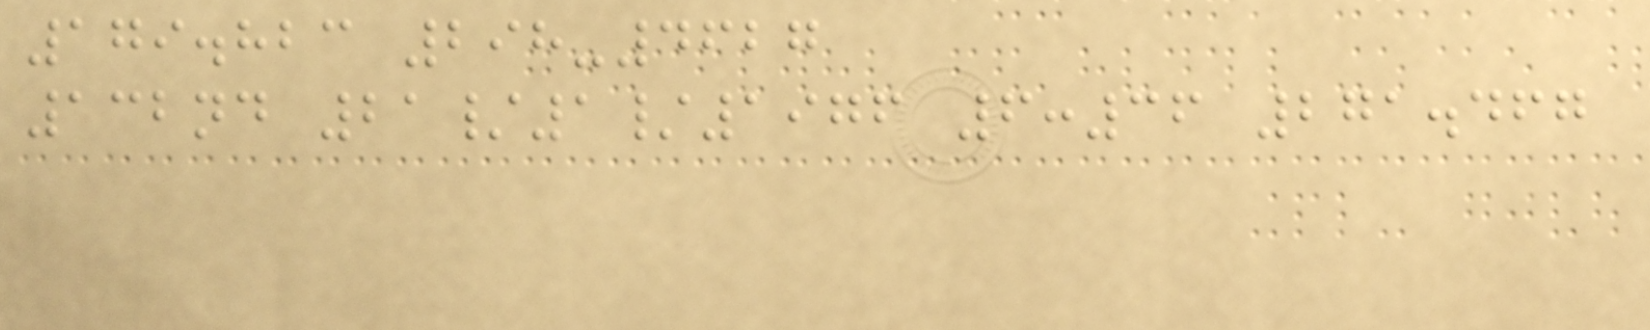179.823 298-4627
132nd 21/1/1976 6:36 271.467
